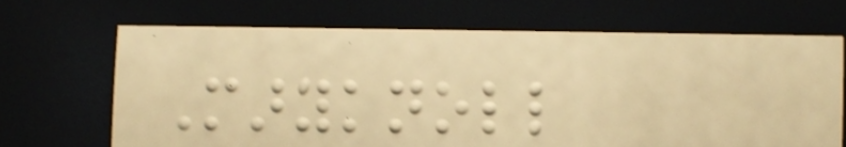Maryknoll
